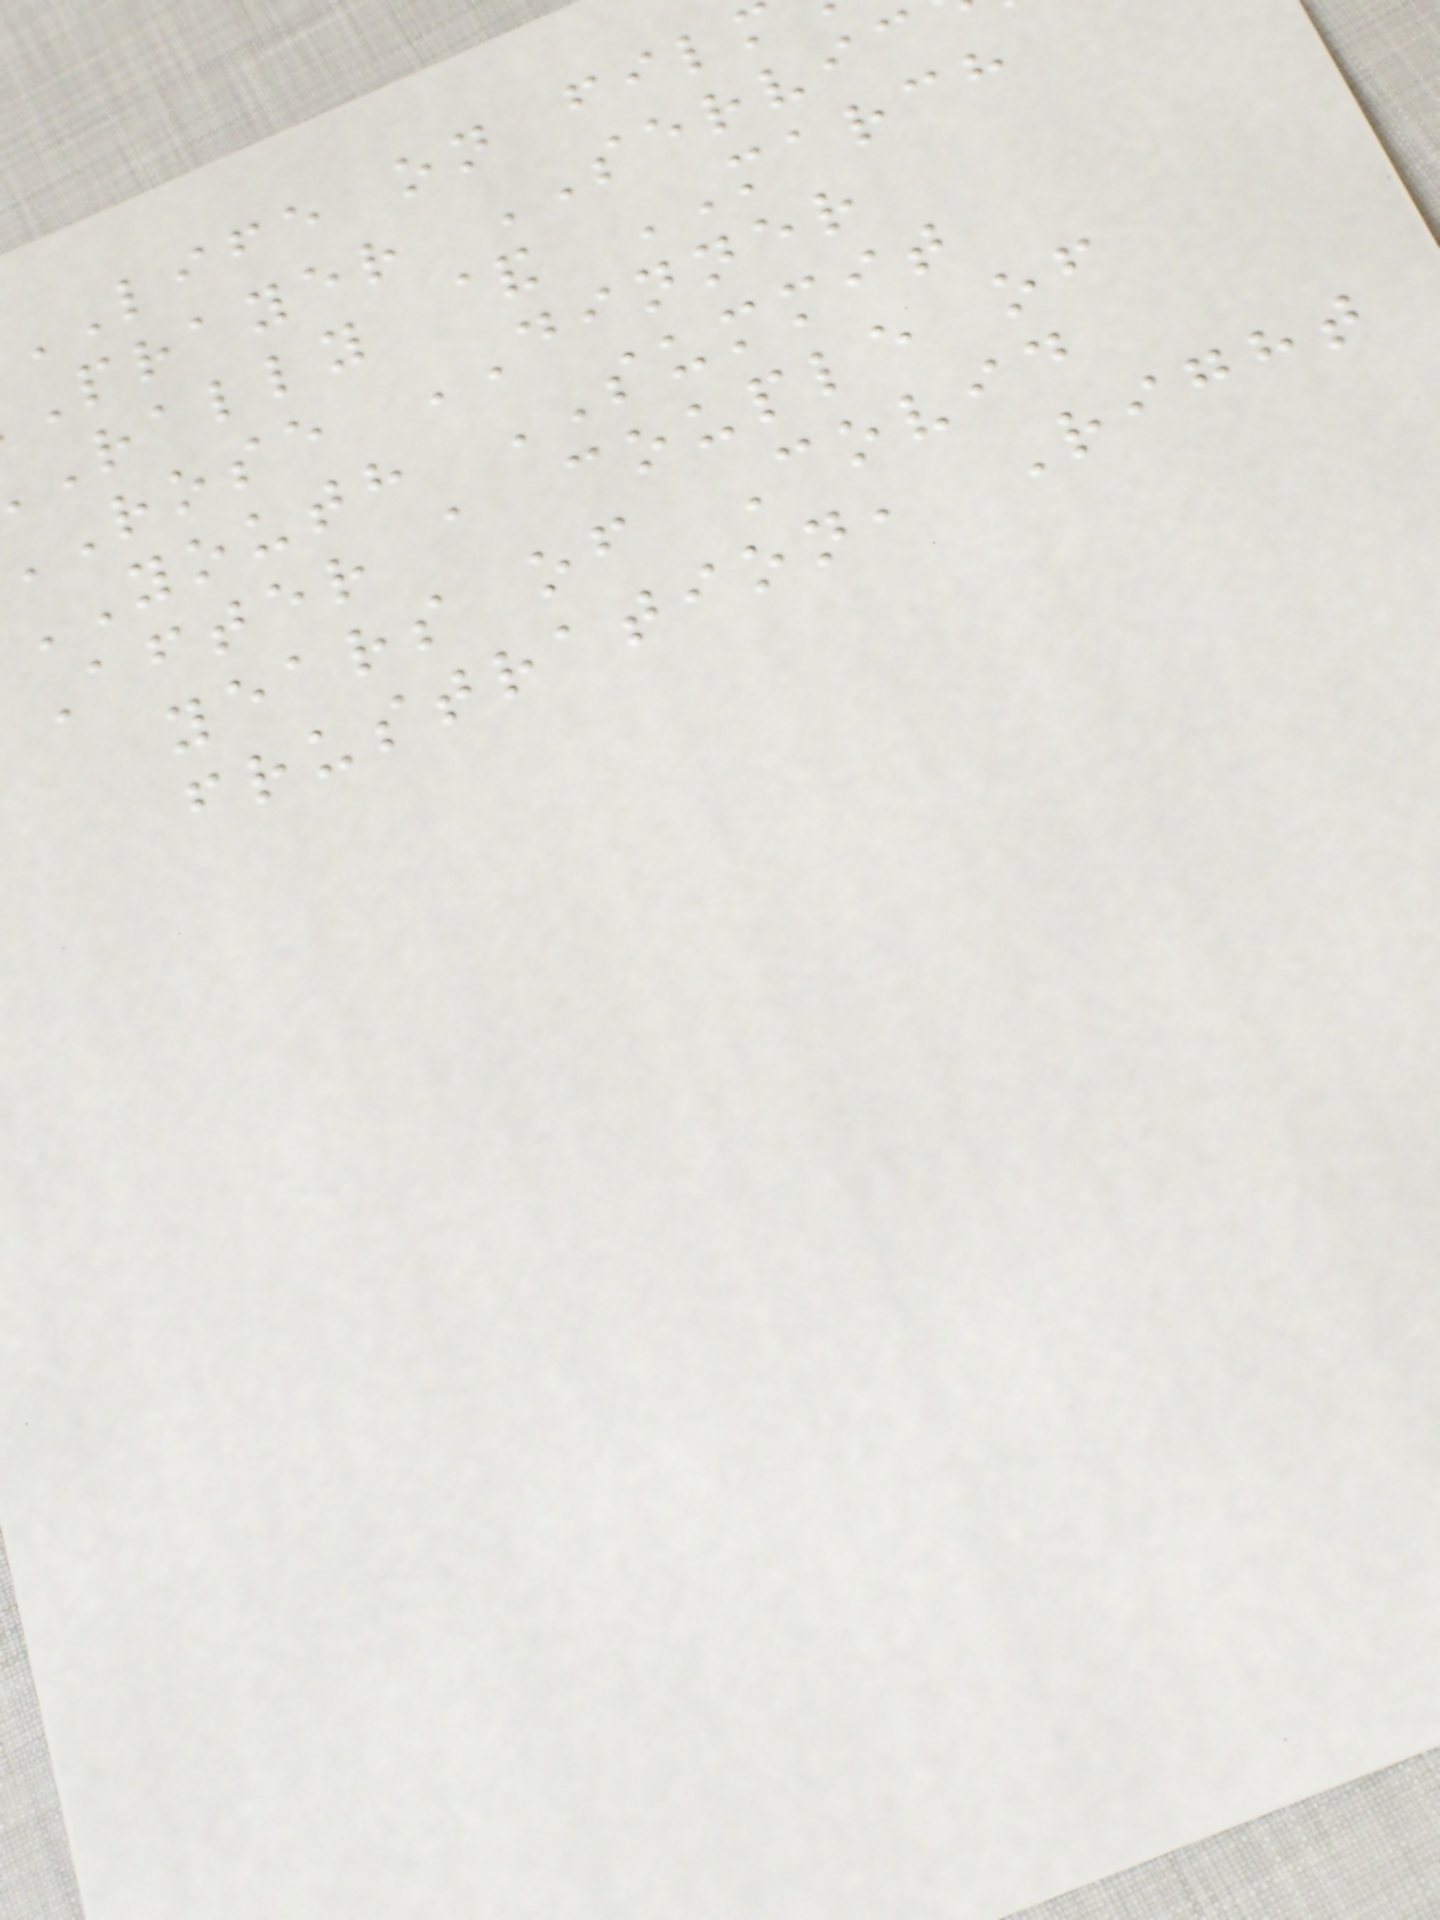LIFE on
prayer SERVIC
rally & MARCH
rose DINNER
YOUTH SUMMIT
After a couple of
years of Covid
frustration, Right
